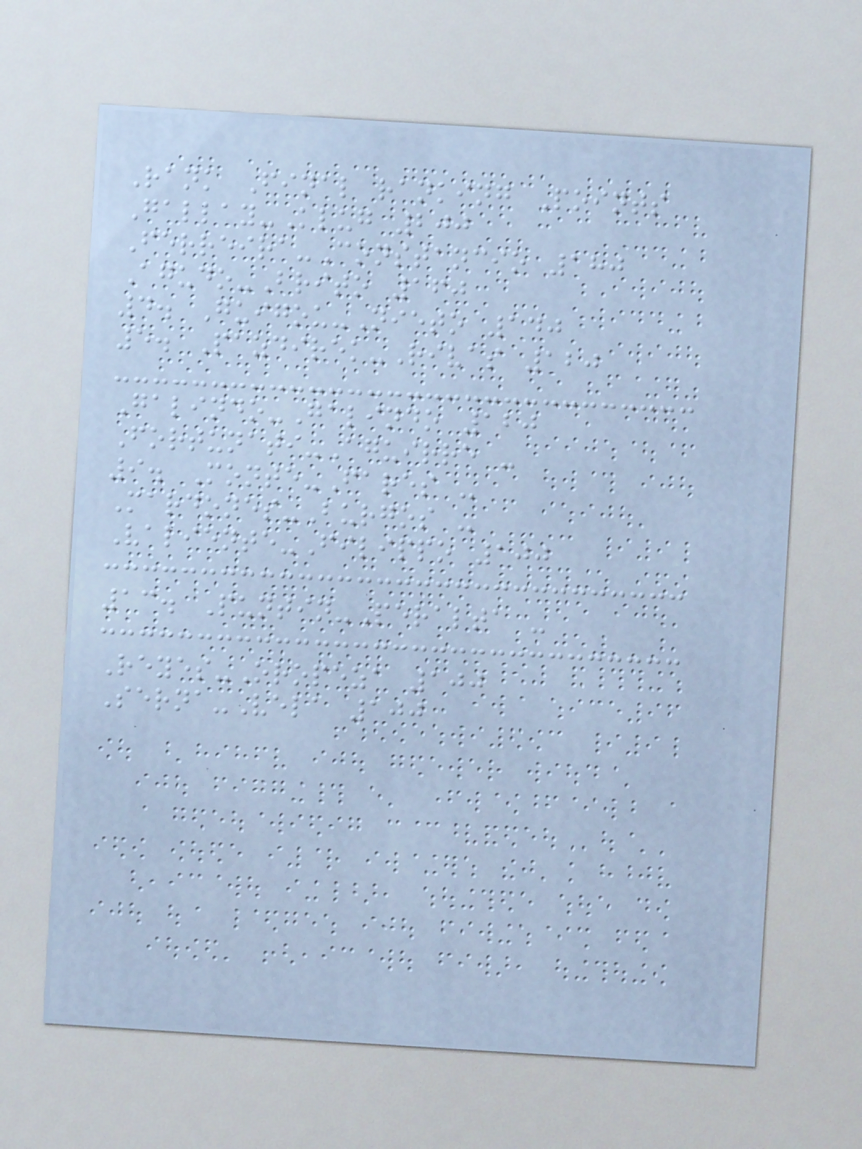Rank Final ranking Points
Gallay-Klug 200
Ferreira-Constancio 180
Agudo-Brito 160
4. Guigou-Nieto 140
5. Pazdirek-Rivas 120
Galindo-Galindo 120
Fortunati-Aguirre -
9. Monte-Fares -
Mardones-Burgos -
Valiente-Filippo 100
13. Puntin-Peralta -
Reyes-Oropeza 100
Serna-Vela 100
